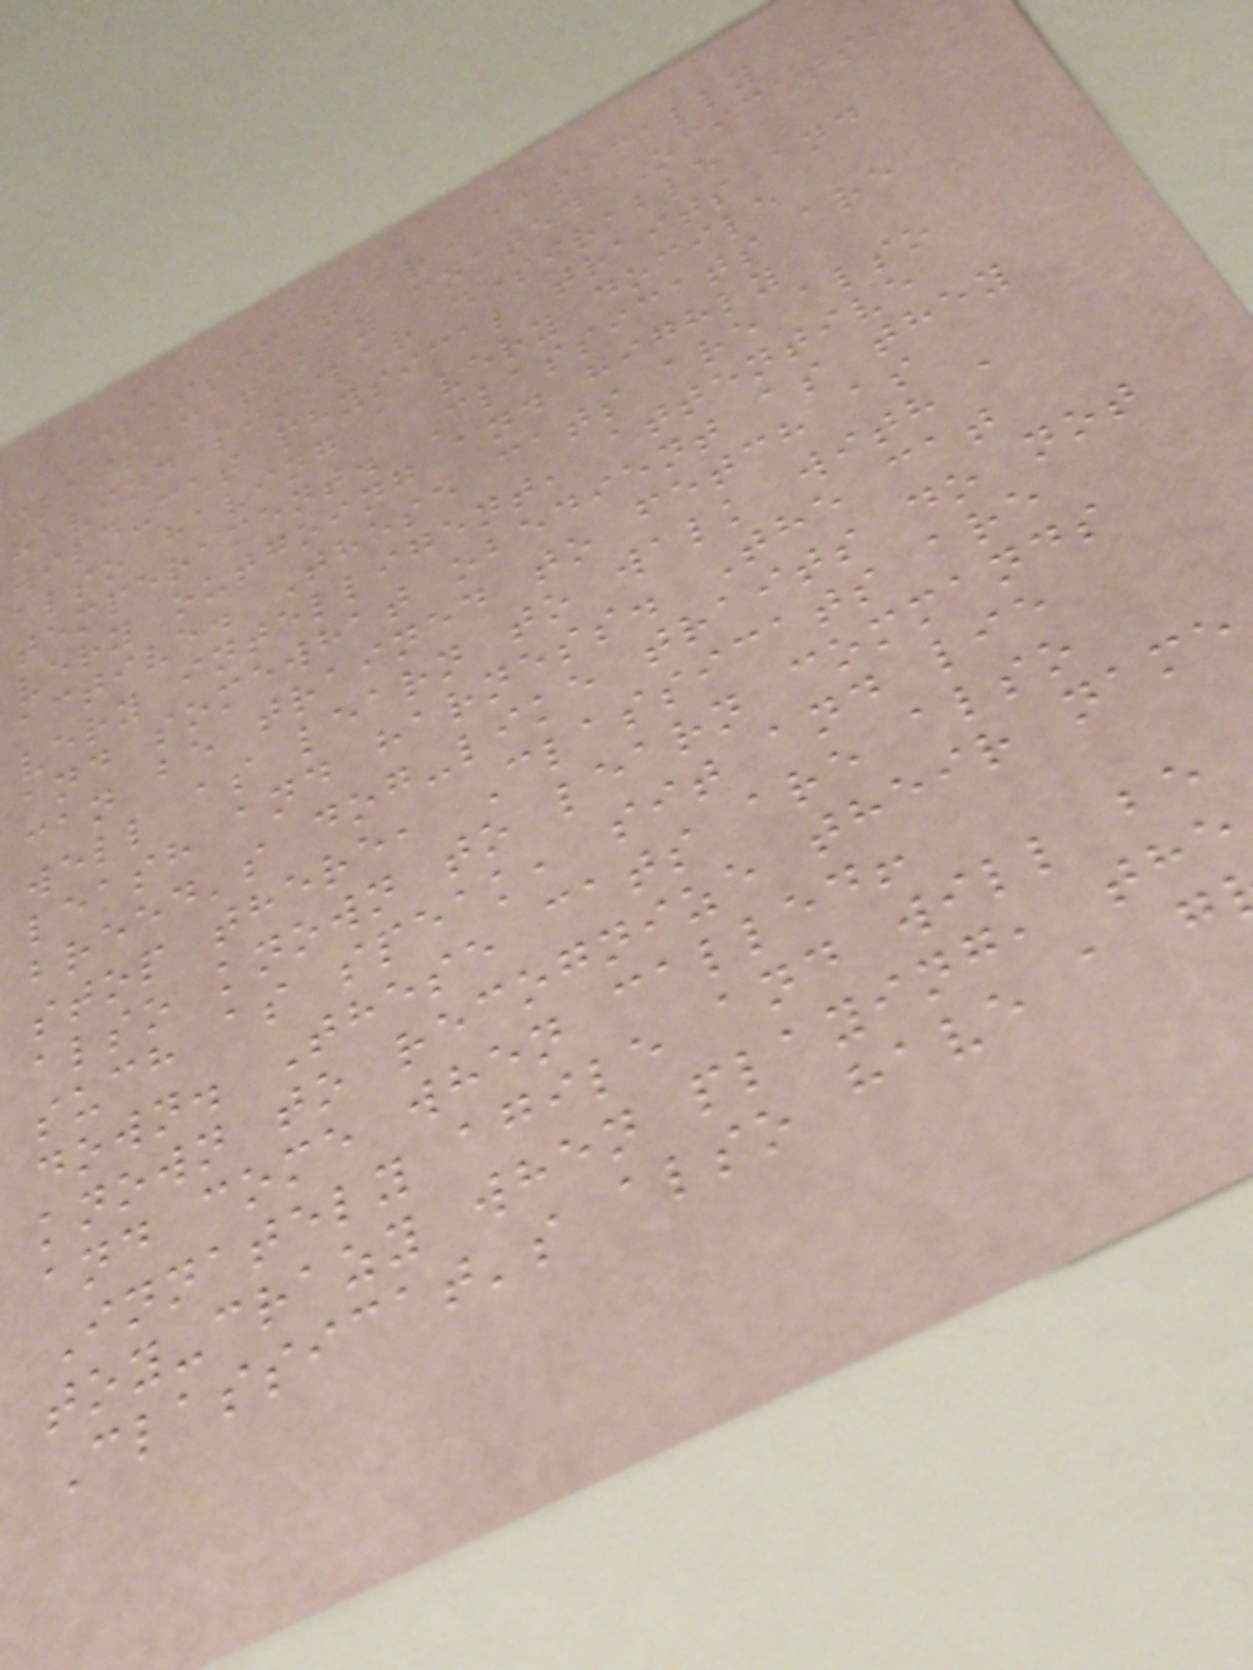Classicat are basically
classic tabby coated Ocicats,
having similar desirable
wild-cat physical traits and
also having a very docile
temperament. Classicats are
very outgoing and highly
active. These cats are also
very intelligent, attentive
and somewhat obedient as they
can be trained to fetch as
well as learn to walk with a
leash and harness. The cat
breed's dog-like traits do not
stop there, Classicats are
also known to learn commands
such as speak, sit and lie
down. These cats are also
known to recognize their name
and come when called!
Innately agile and will be
toy-crazy when playing, the
Classicat's also have a g
